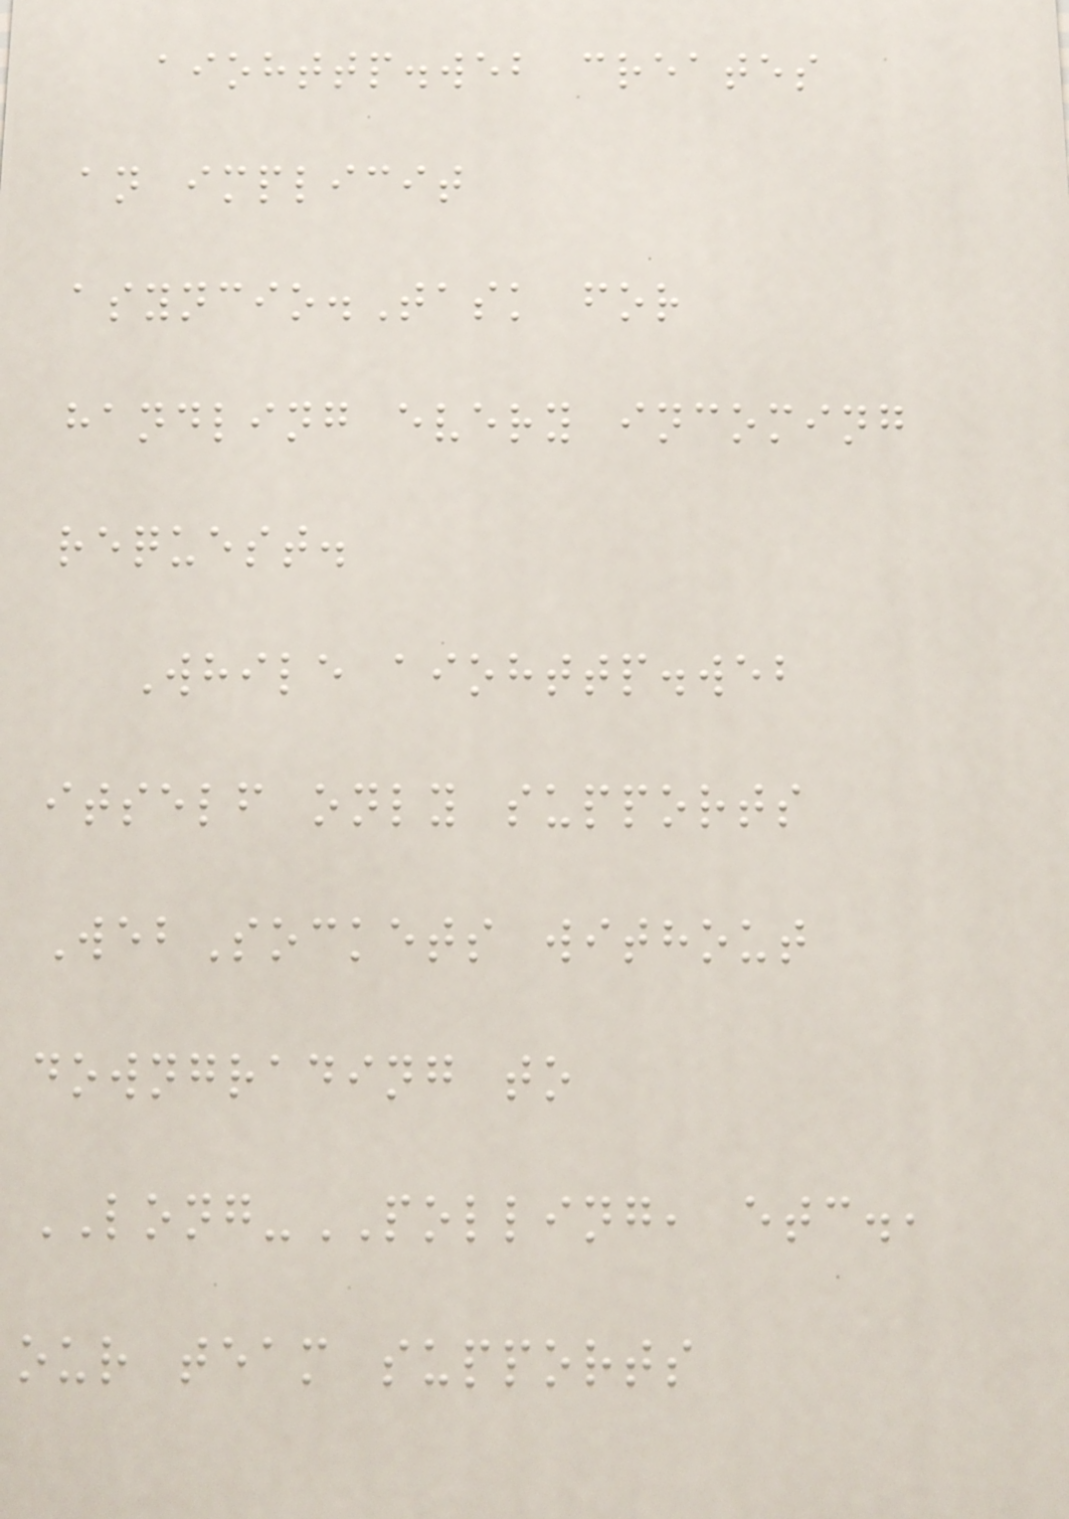aiohttp.web creates
an implicit
asyncio.Task for
handling every incoming
request.
While aiohttp.web
itself only supports
WebSockets without
downgrading to
LONG-POLLING, etc.,
our team supports
